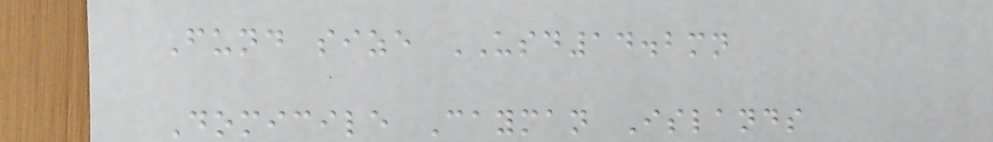Fund size USD14.2mn
Domicile Cayman Islands
